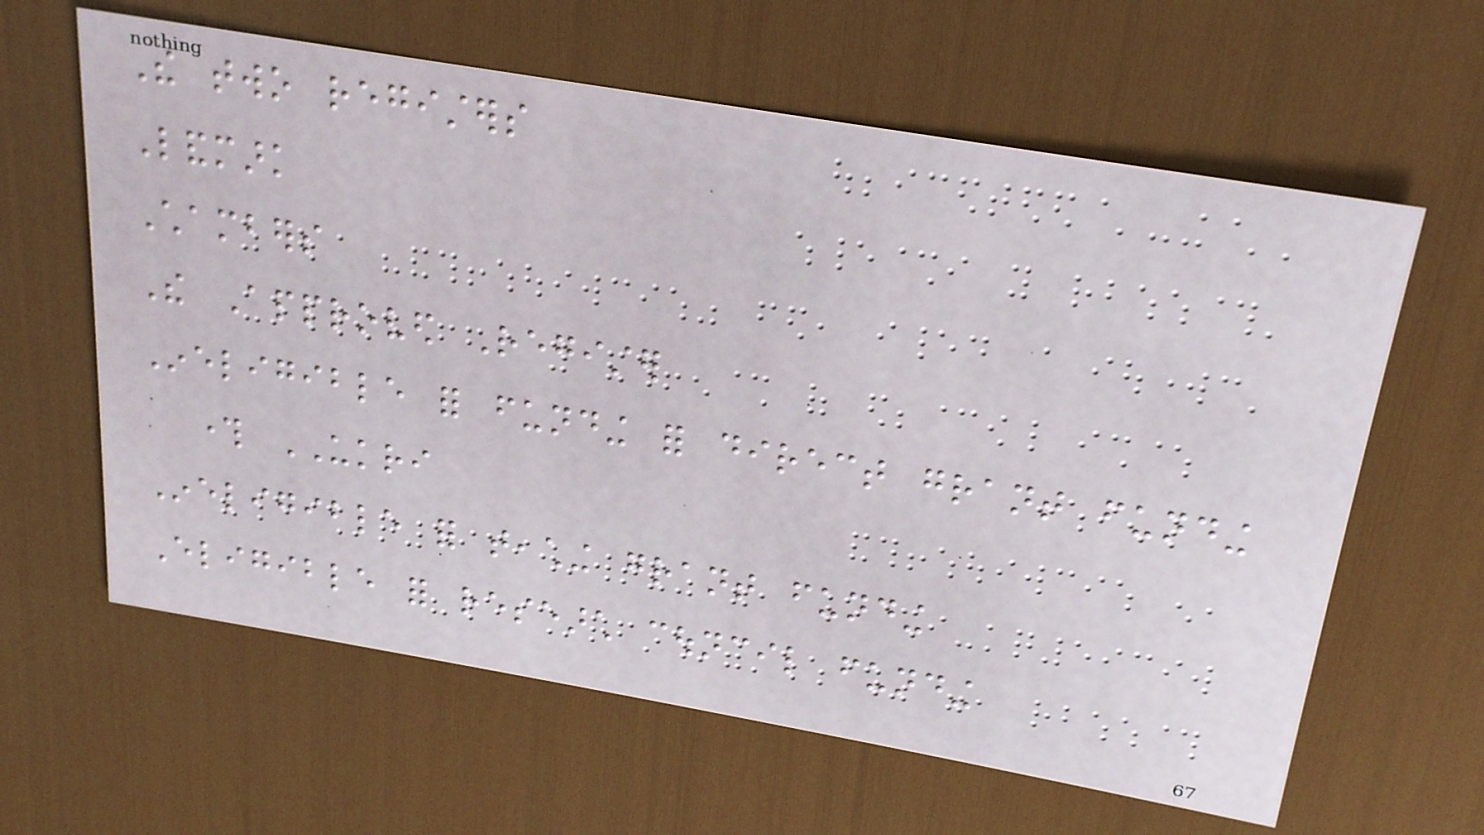The two registers
Landmark
Chambers
The Approved Register
Ineligible for funding for direct grant funding
through UKRI
Ineligible for teaching grant funding
Eligible for research council funding
